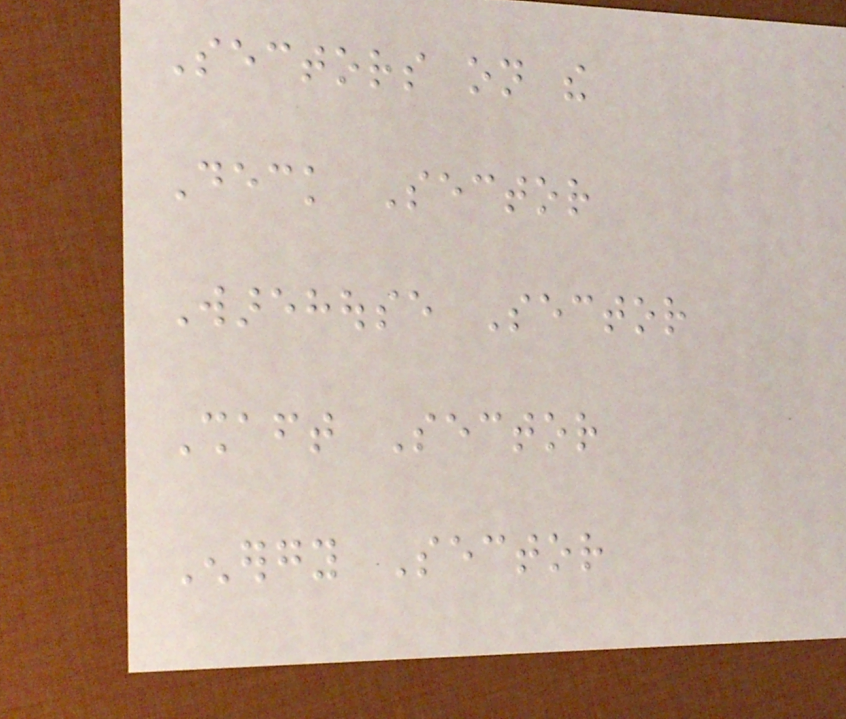Sectors on the
Deck Sector
Warehouse Sector
Shaft Sector
Energy Sector
